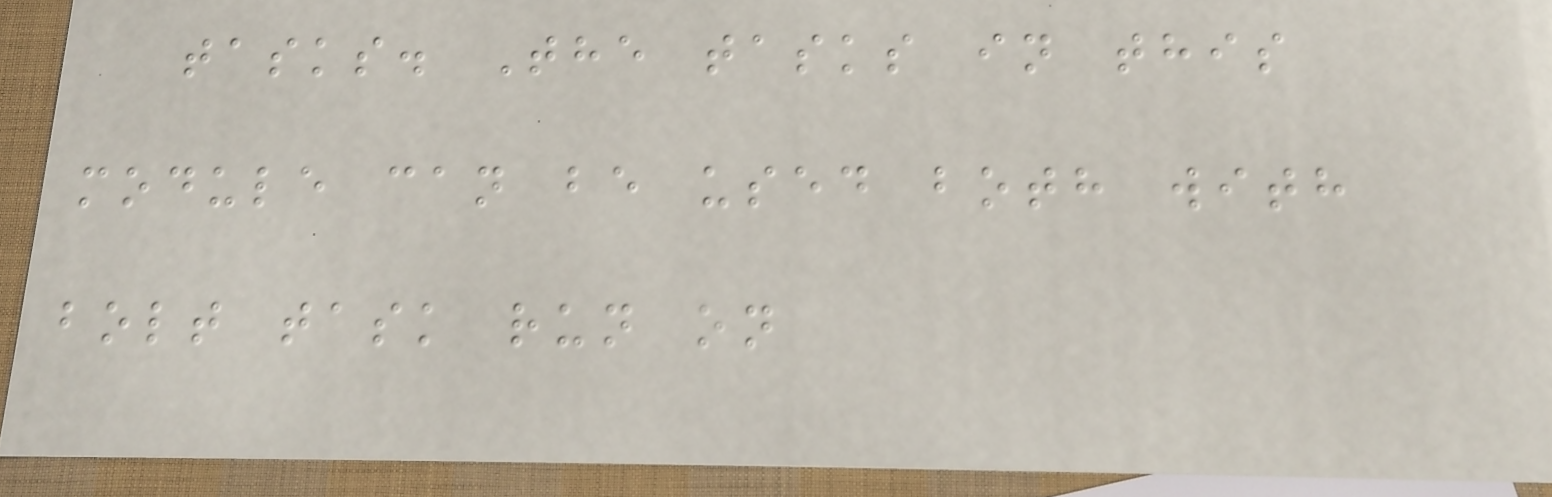tasks. The tasks in this
module can be used both with
bolt task run on
